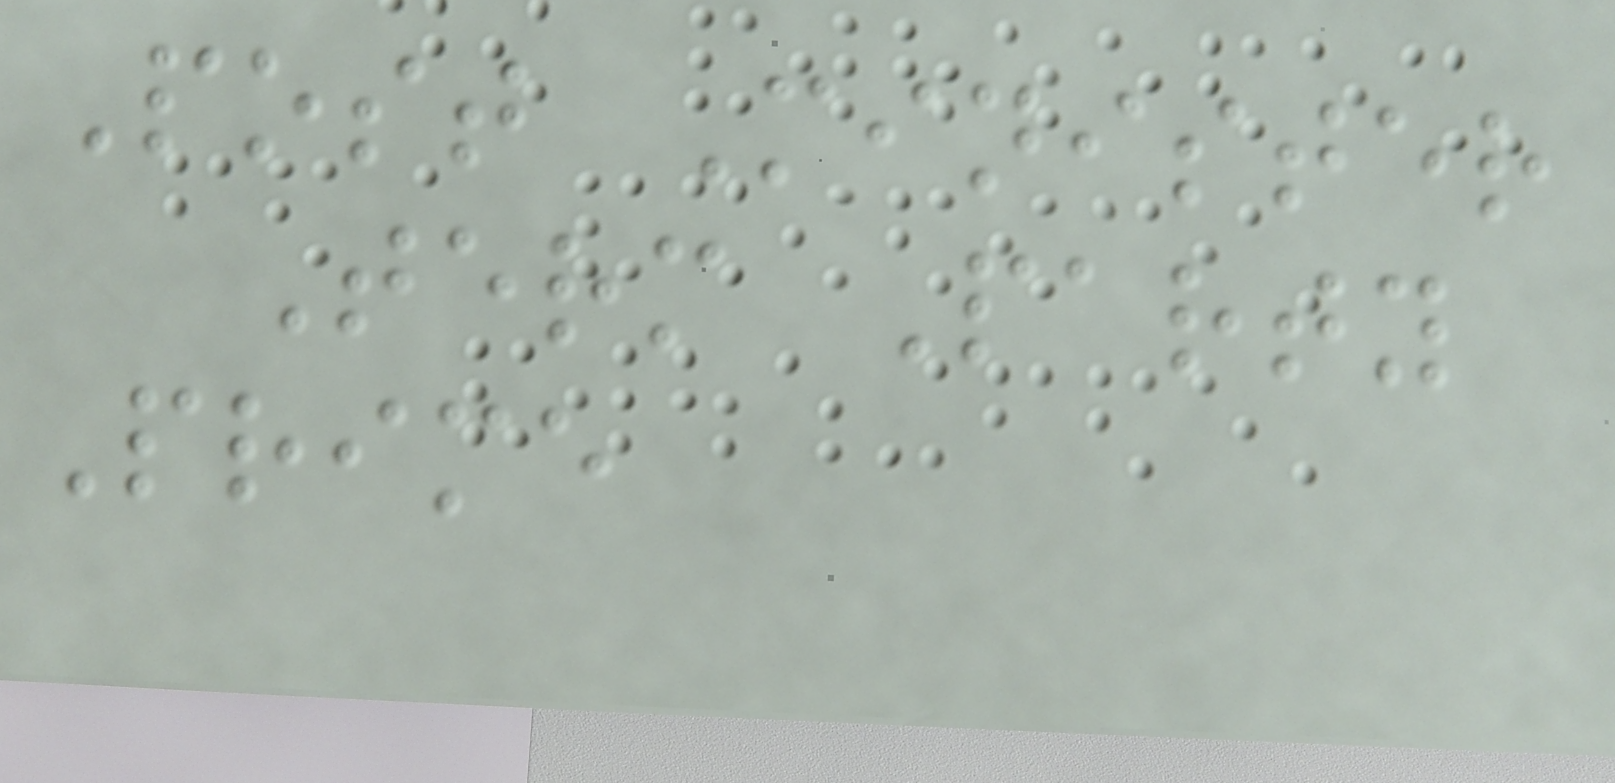Post Minister
Term Party
Prime
